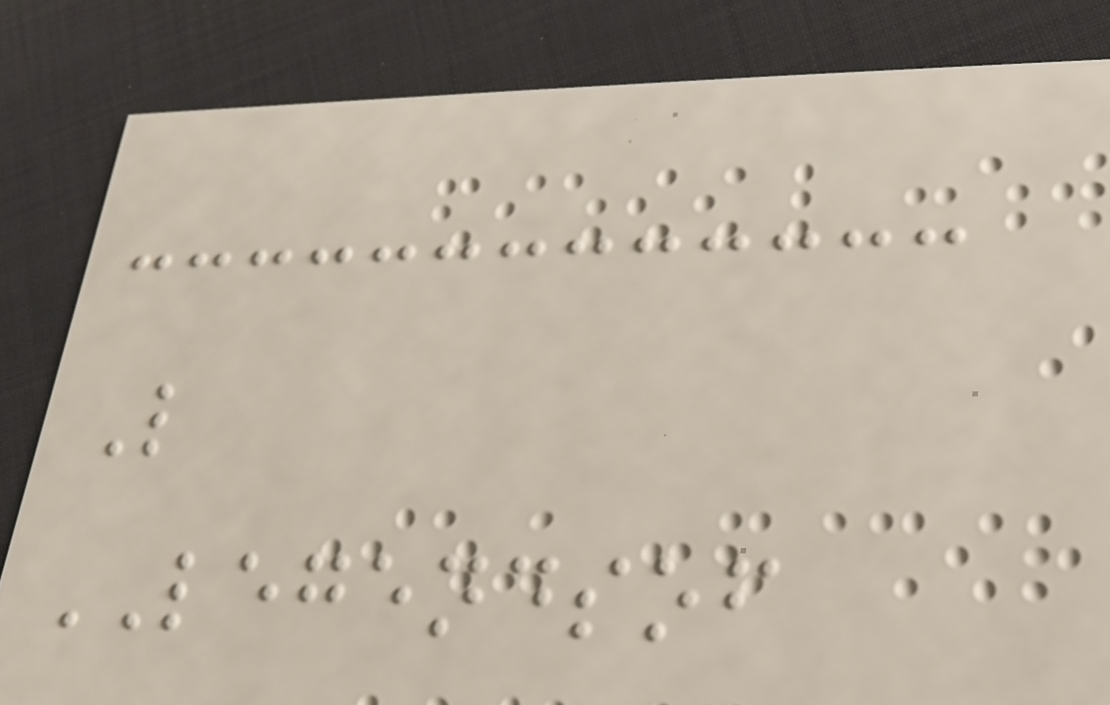L
LEGENDSOF
